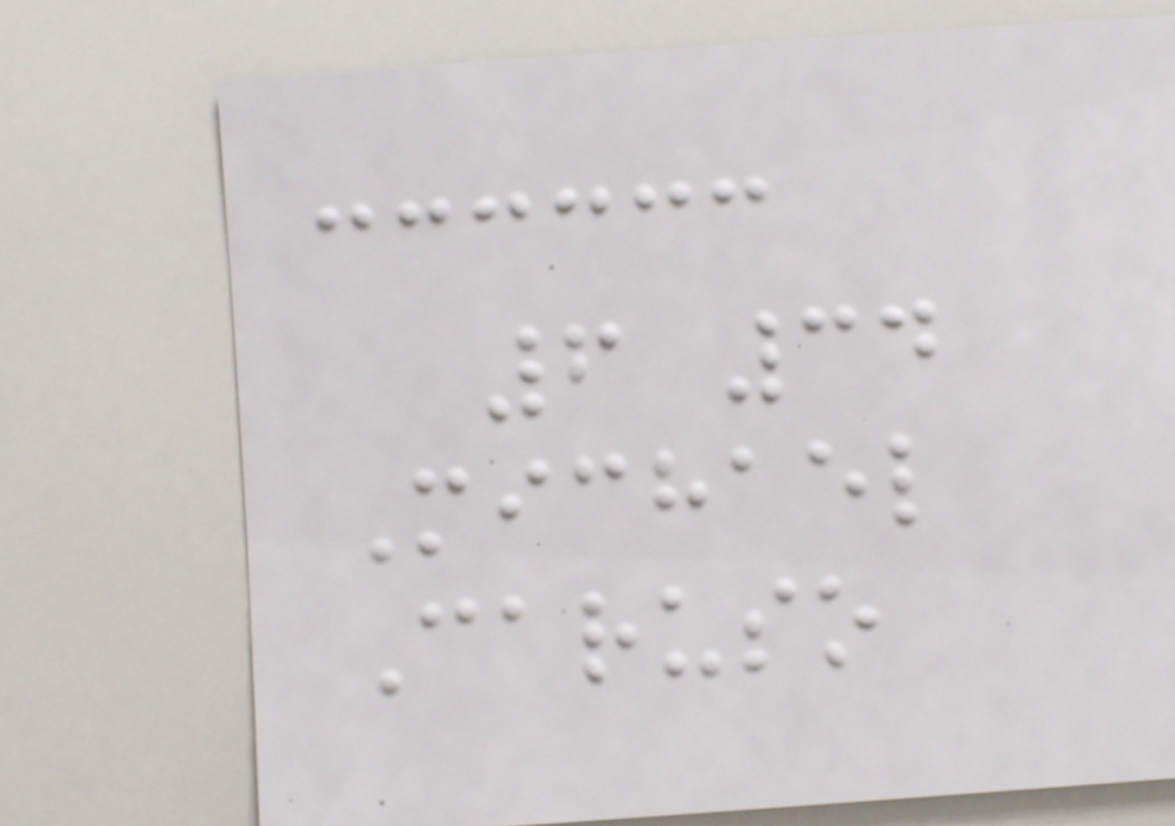6 34
Michael
Caruso
